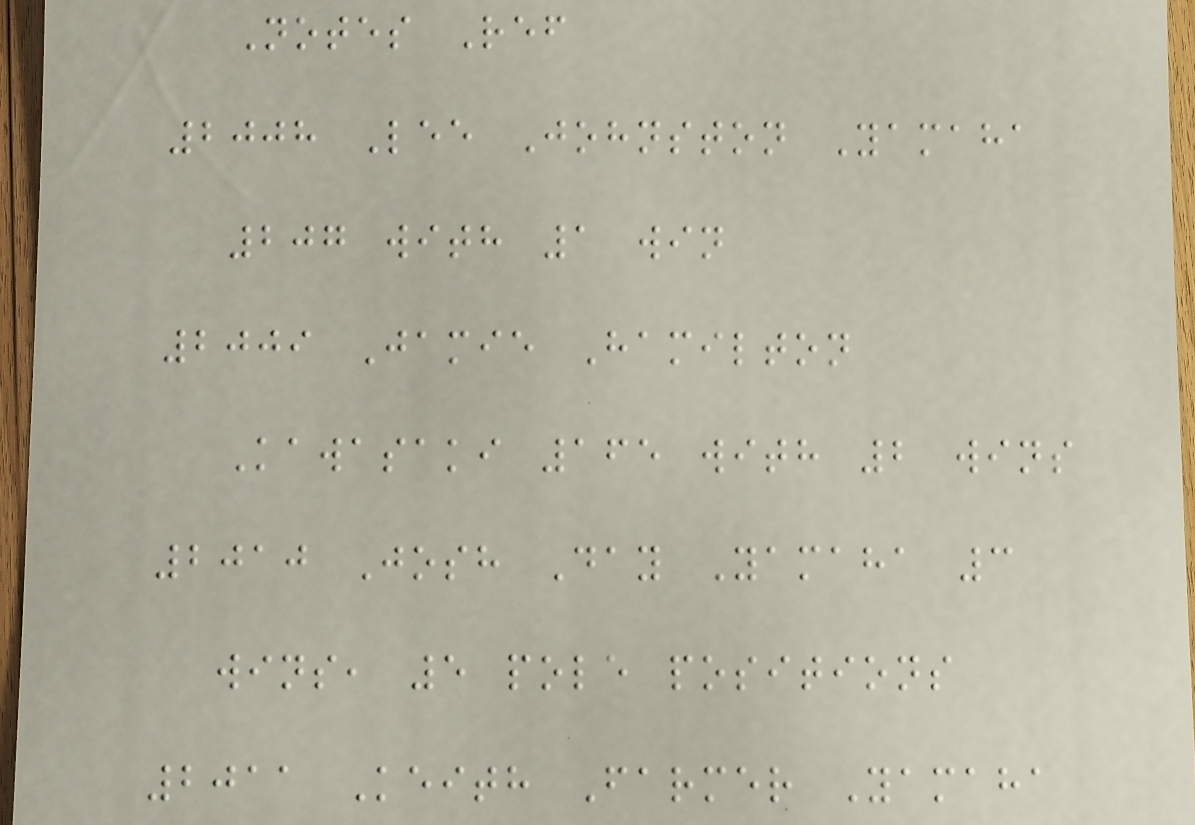Notes Ref
2008 Lee Johnston Yamaha
207 with 1 win
2009 Jamie Hamilton
Kawasaki 165 with 2 wins
2010 Josh Day Yamaha 3
wins, 5 pole positions
2011 Keith Farmer Yamaha
